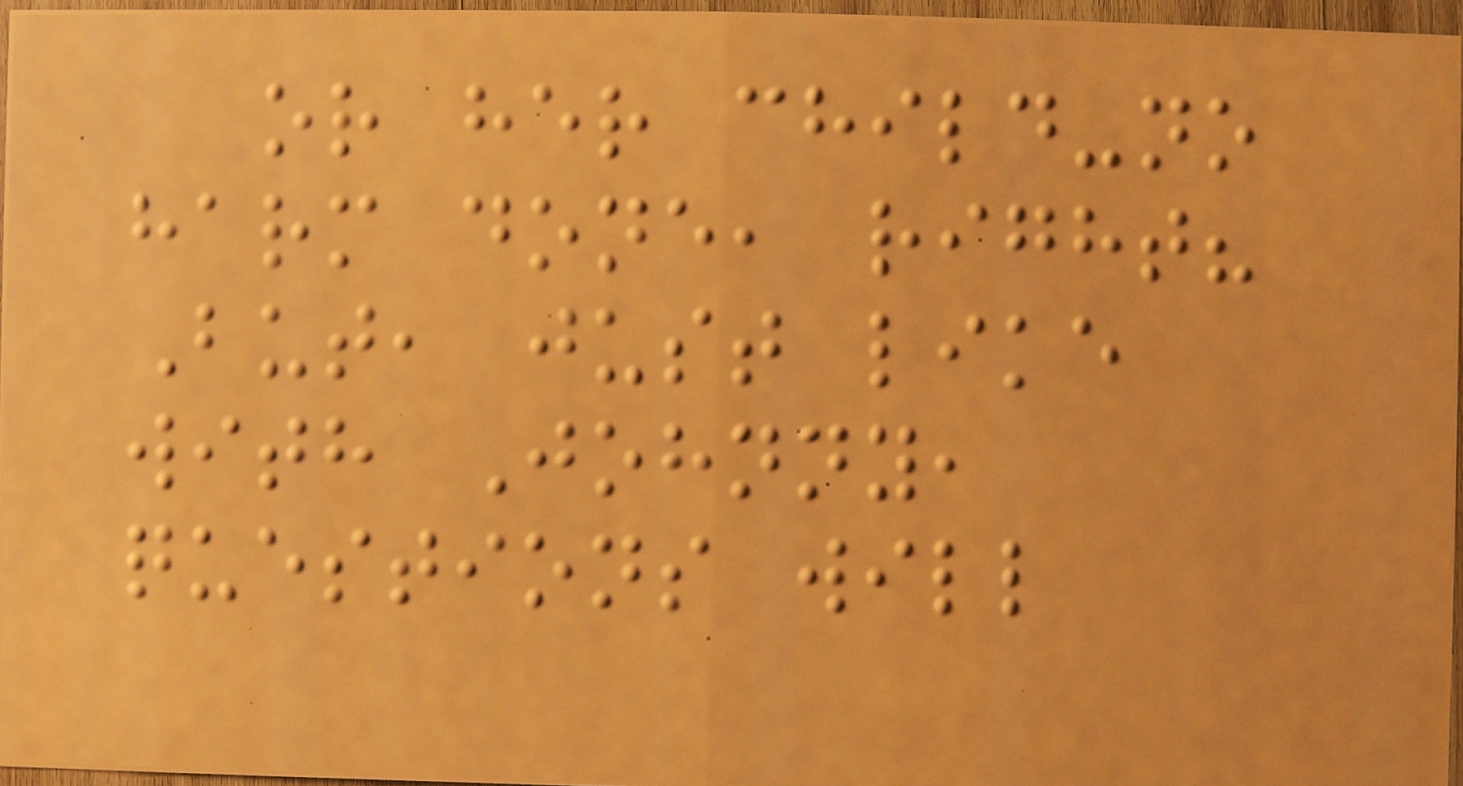or her child-no
harm done, right?
But, just like
with Johnny,
questions will
